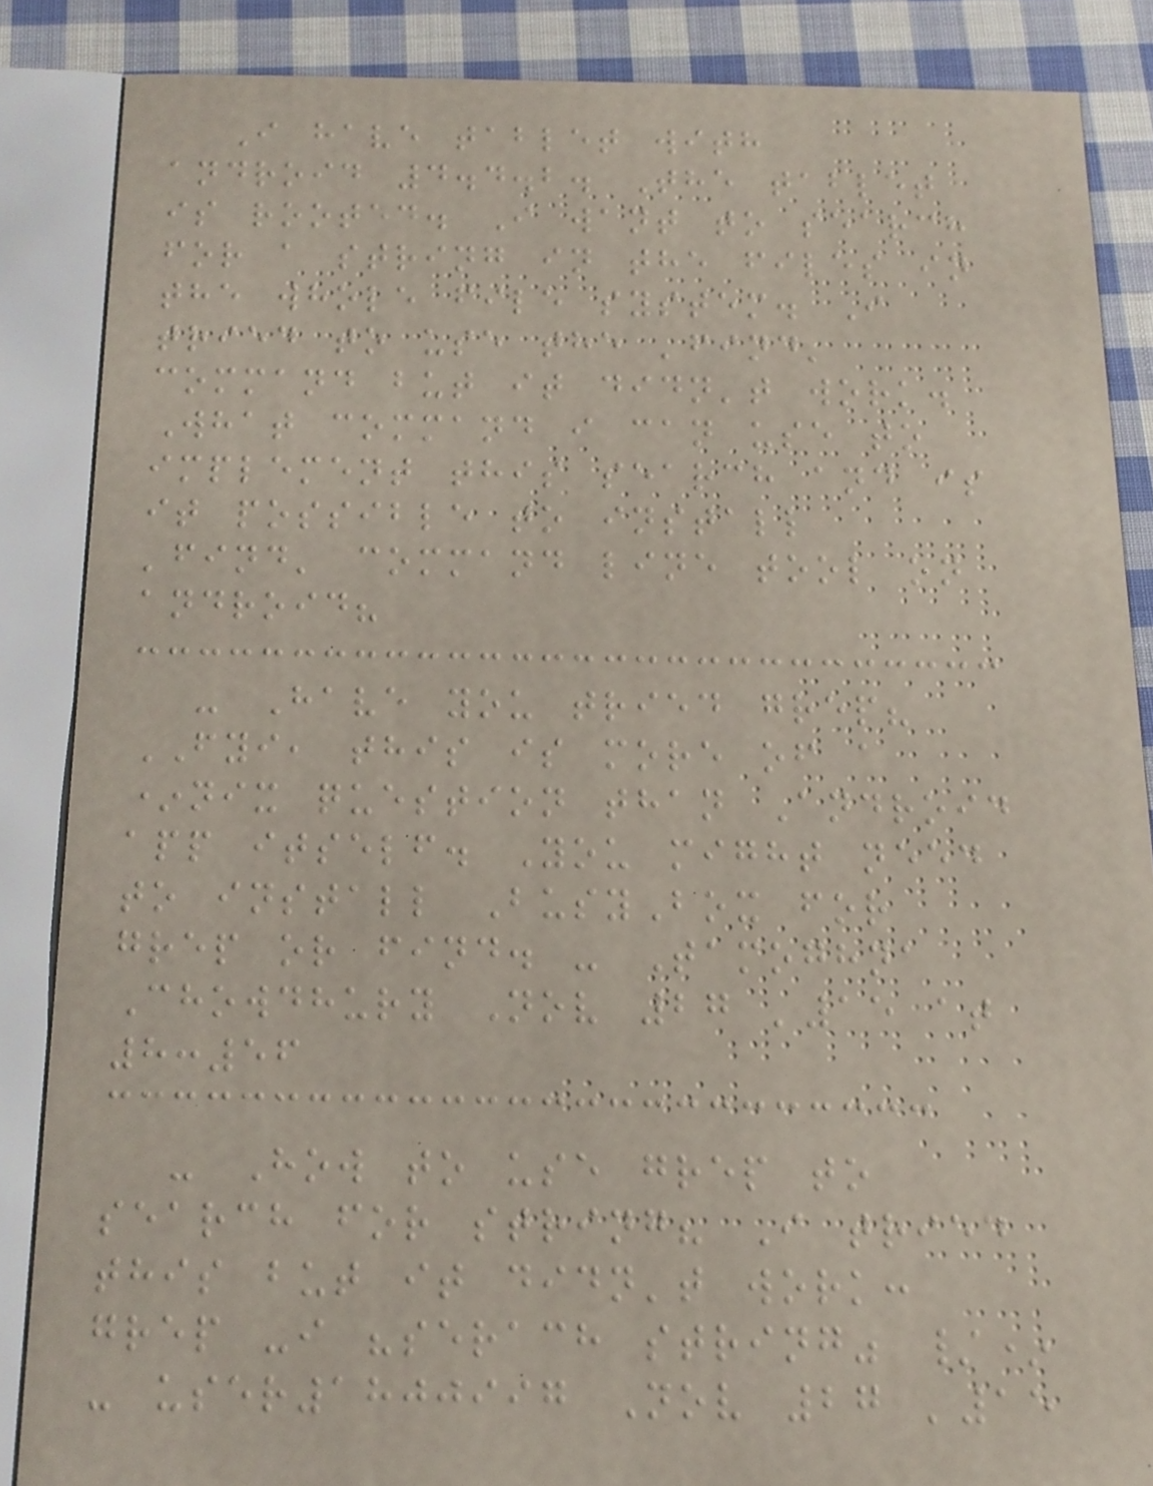I have tablet with
android 4.4.2. The tablet
is rooted. I want to search
for a string in the files in
the whole file system. I
tried to use the 'find'
command but it didn't work.
What command i can use to
implement this search and is
it possible to install
'find' command line tool on
android?
- Have you tried grep?
FYI, this is more of a
*nix question than Android
app itself. You might need
to install BusyBox for
grep or find. - Tamoghna
Chowdhury Nov 27 '15 at
8:56
- How to use grep to
search for string? I tried
this but it didn't work:
grep -i "serach string" /*
- user1800997 Nov 27 '15
